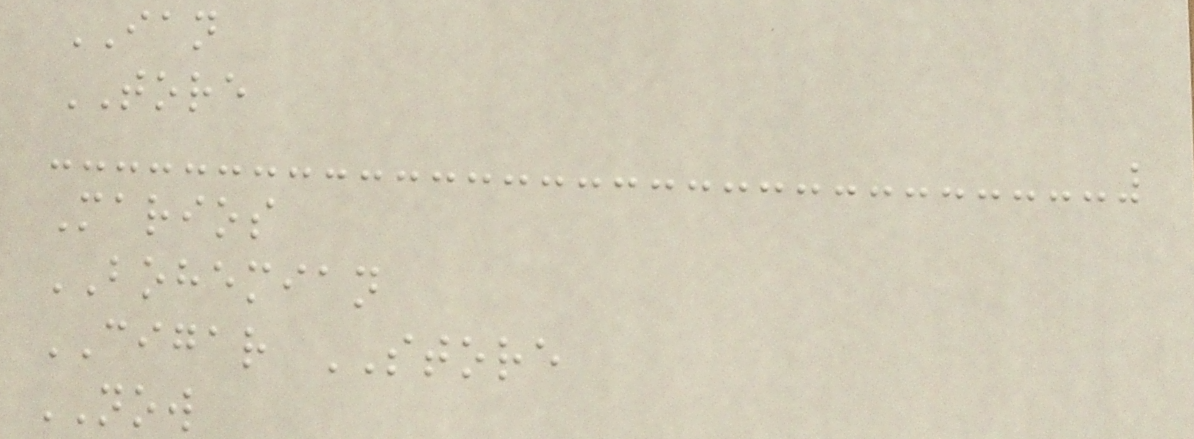IAN
TORE
Marios
BOHEMIAN
CIGAR STORE
NOW
